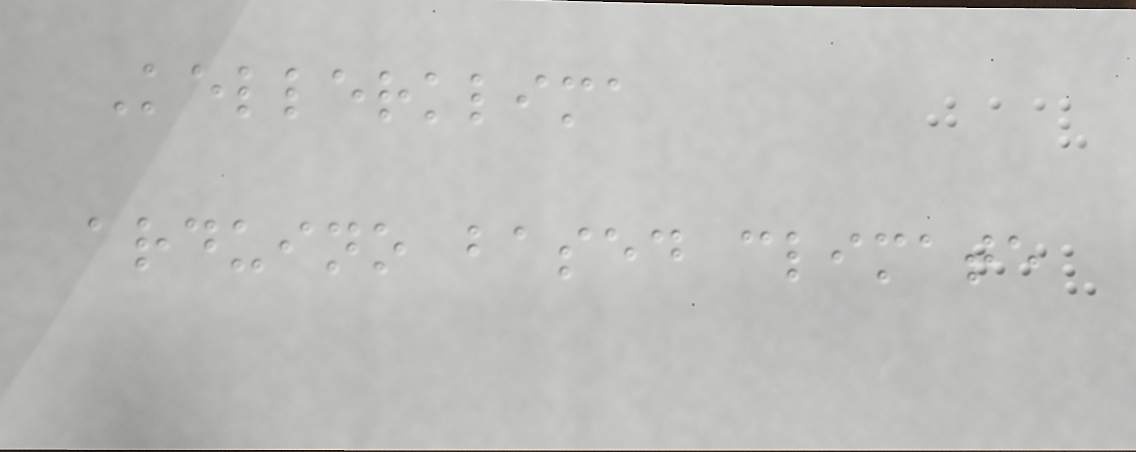Kellerklima
arduino based climate
